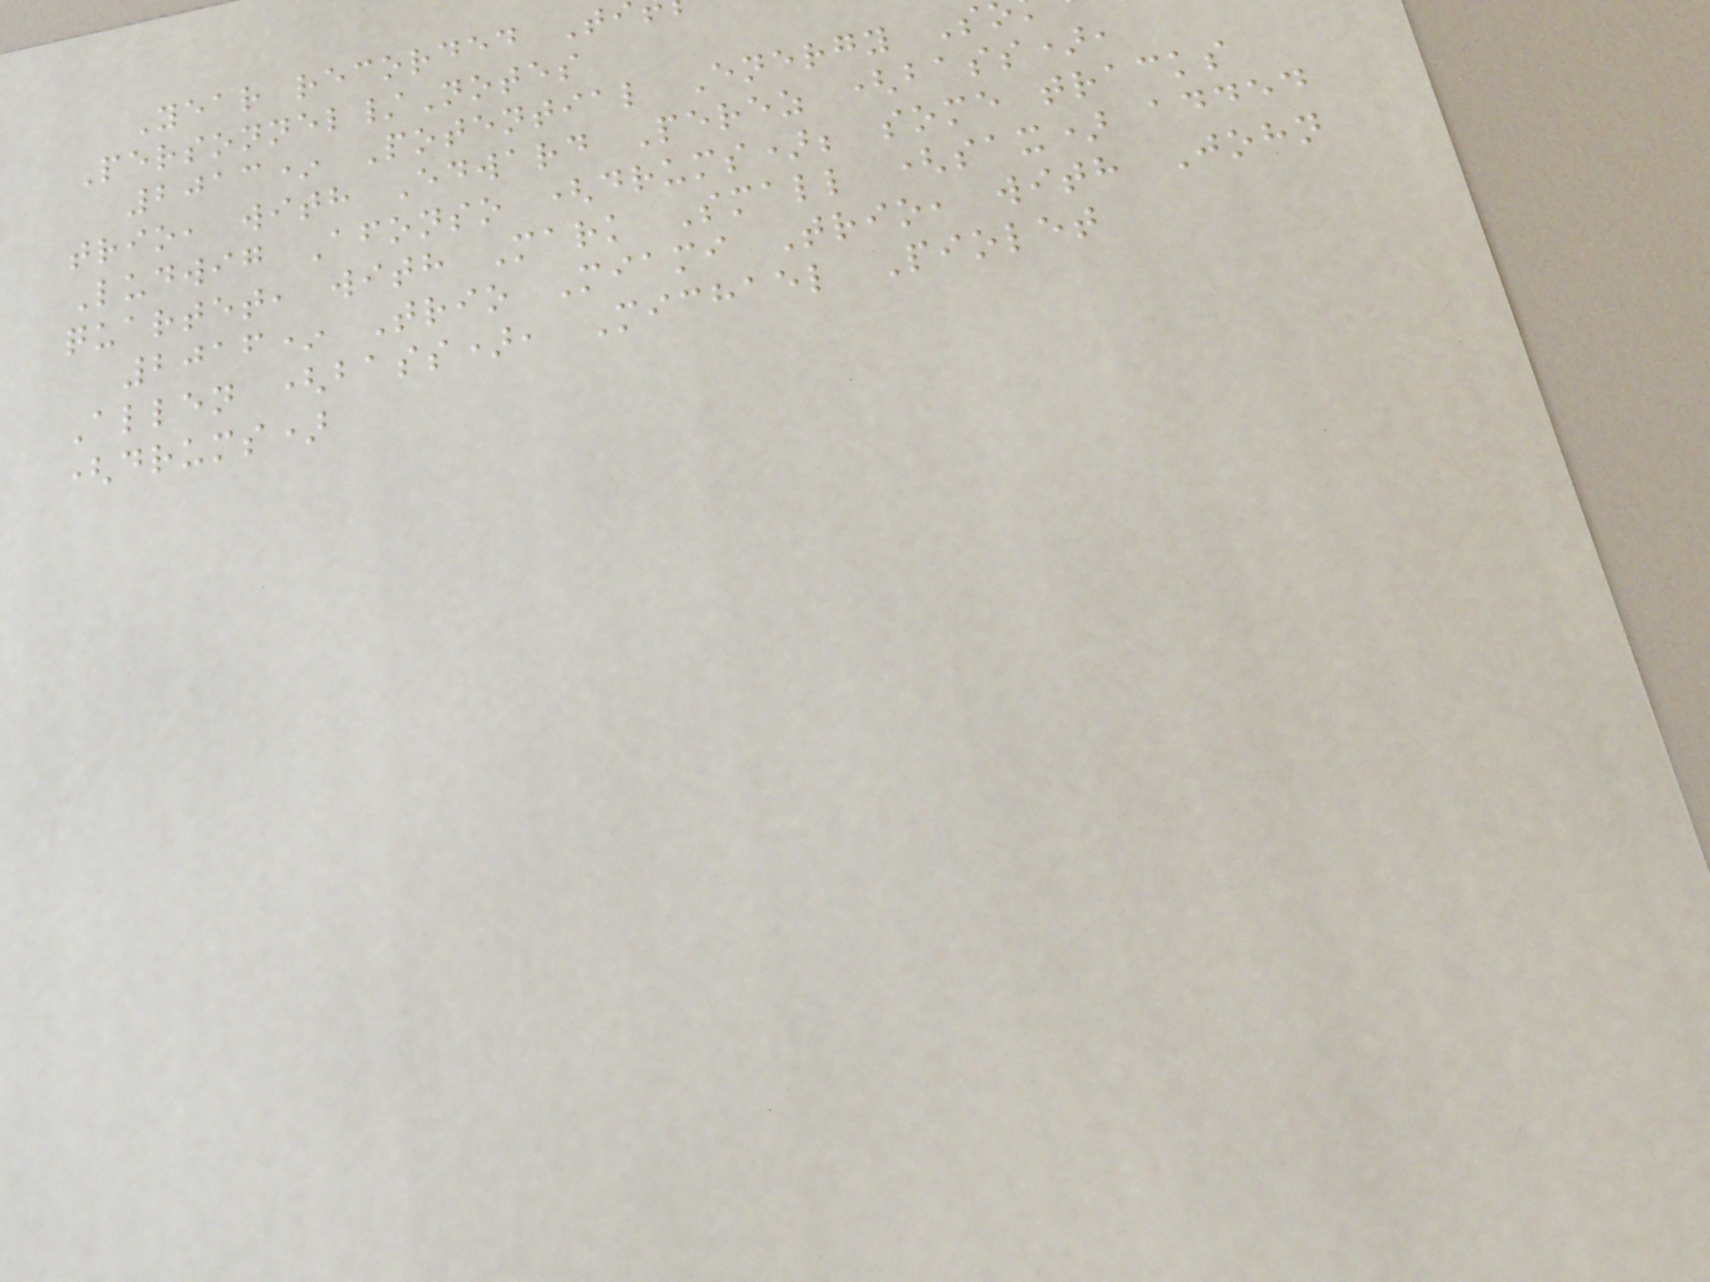Year recorded T
Personnel/Notes
2013* Potential Energy S
trio, with Edward Perez (bass),
Ludwig Afonso (drums); some tracks
quartet, with Mark Small (sax) added
2016* Trio Miami Trio, with John
Allen (bass), Michael Piolet
(drums)
